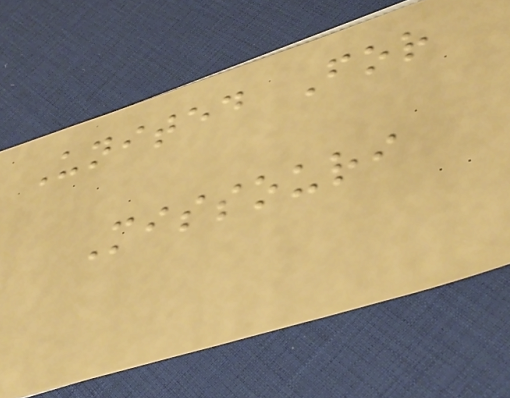United For
Missouri
